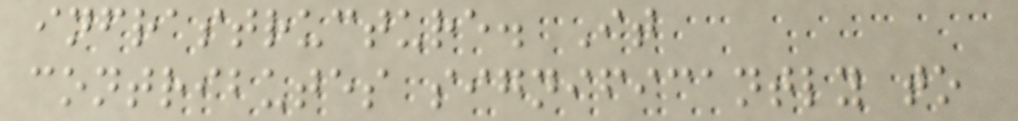infrastructure. It
contributes significantly to
